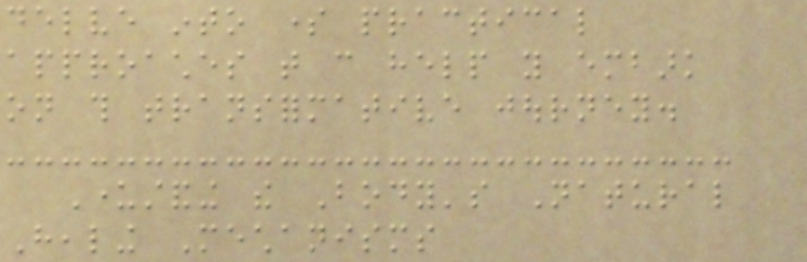delve into some practical
approaches that can help you embark
on this transformative journey.
Understanding the Body's Natural
Healing Mechanisms
